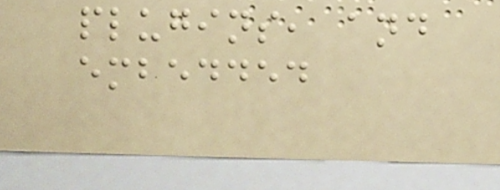plugins, and
embedded
